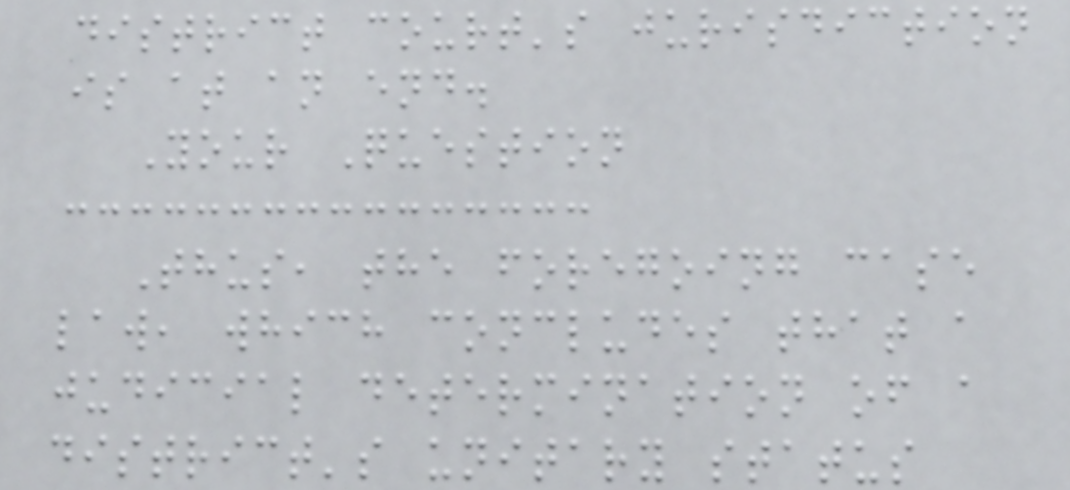district court's jurisdiction
is at an end.
Your Question
Thus, the foregoing case
law, which concludes that a
judicial determination of a
district's unitary status
